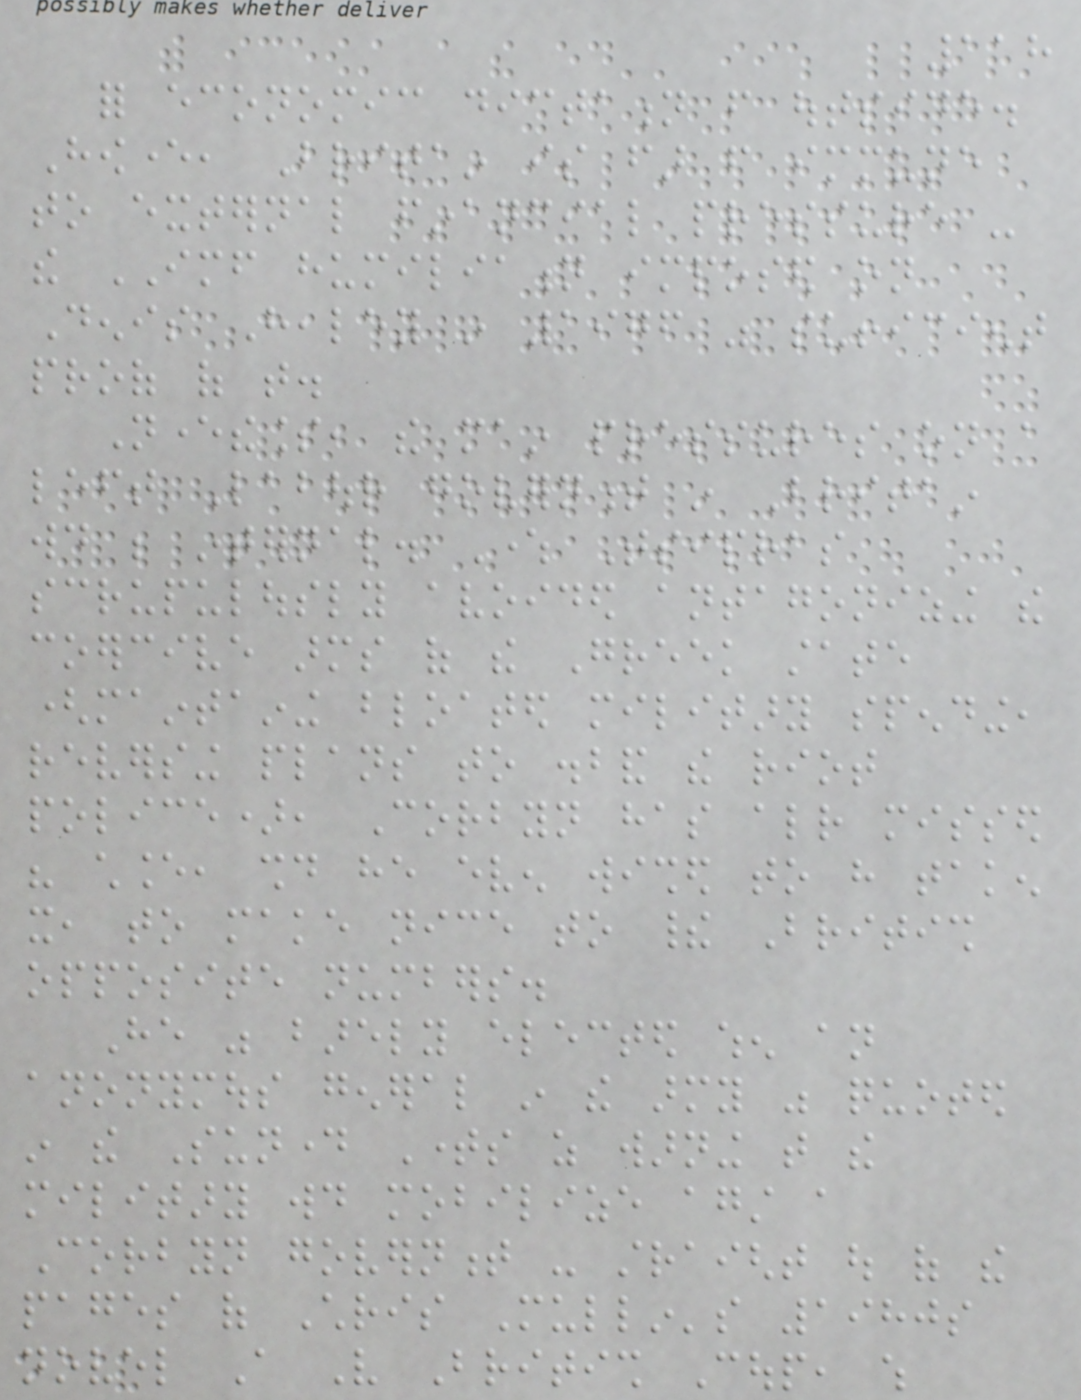118
for economic dictation from outside.
However, Britain is far from immune
to external financial pressure -
the IMF humiliation imposed on
Denis Healey in 1976 was sufficient
proof of that.
Nevertheless, the main pressures on a
left Labour government in Britain
would be internal. Where Tsipras
scrupulously avoided antagonizing the
coercive arms of the Greek state
(maintaining bloated military spending,
reversing plans to disband the riot
police), Corbyn has already missed
his chance, should he even wished to have taken
it, to make nice to their British
opposite numbers.
He was barely elected when an
anonymous general in the army was quoted
in the Sunday Times as warning that the
military would mobilize against a
Corbyn government - straight out of the
pages of Chris Mullin's 1980s
novel A Very British Coup, which
